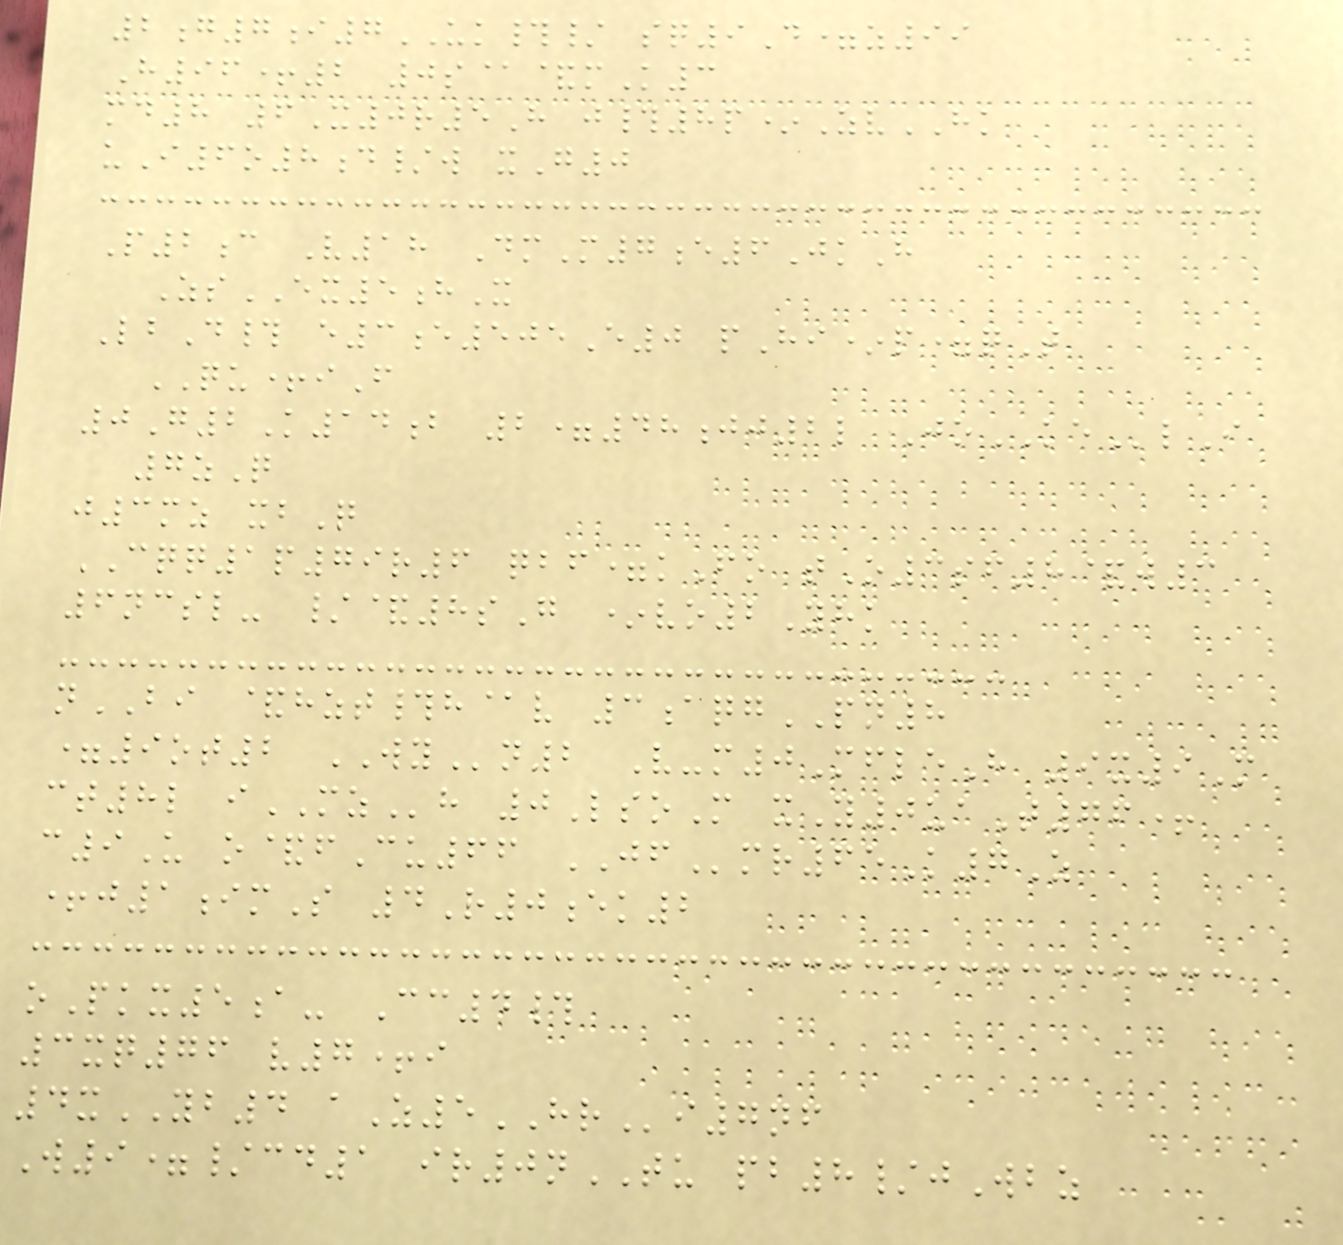2g7i7UK#/ sq9D=z99
H96+2 0s@&mK3
md8 6X0r5H j#8p*ZvHK
uI6o8d/w xG0
P2c V18 DmM7e6JkH
ZsEX5hX
LbD# e3e505E0 pHi*p=qT
QU+iF
0G2K14b 2=48jj2l JoKElI
7zQ
j3mz xbQ
CQQ1p79r6 qbf=kFo tO3sf8&w3
6ncsl- /&8sG *vo2Yhk
nBI &hzt#h@v 3aqgPN8
=9ot2 WYn2 V-m0MfleH 9x9M
ct8l iMZh 0LsoM xY0uaT76+
c9U o&fCu66 JFmr65K7Z
+j1imS 4R0ek2
oPkx5a- Cc4#
3xq76 v7+i
4xYB4 aZ5HRi7nf
W9=/cd1 ir0nTU pb8/jWbz
